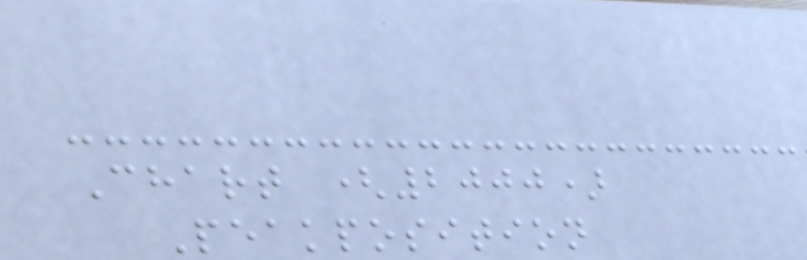Chart (2000)
Peakposition
